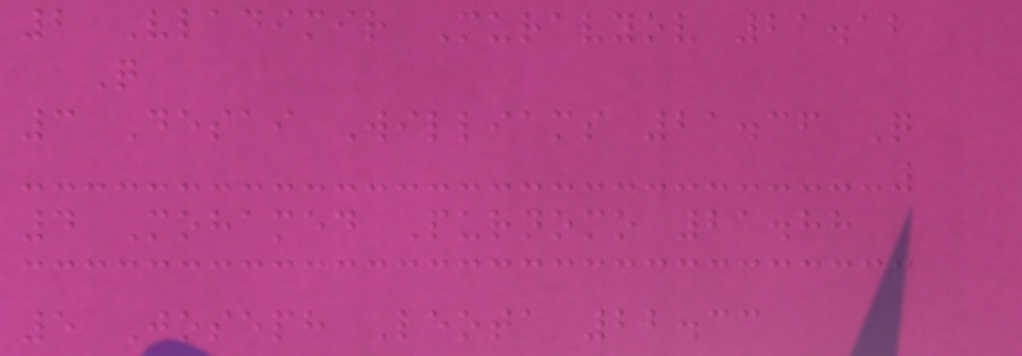2 Vladimir Muravyov 21.12
Q
3 Desai Williams 21.36 Q
4 Mohamed Purnomo 21.88
5 Joseph Leota 22.33
